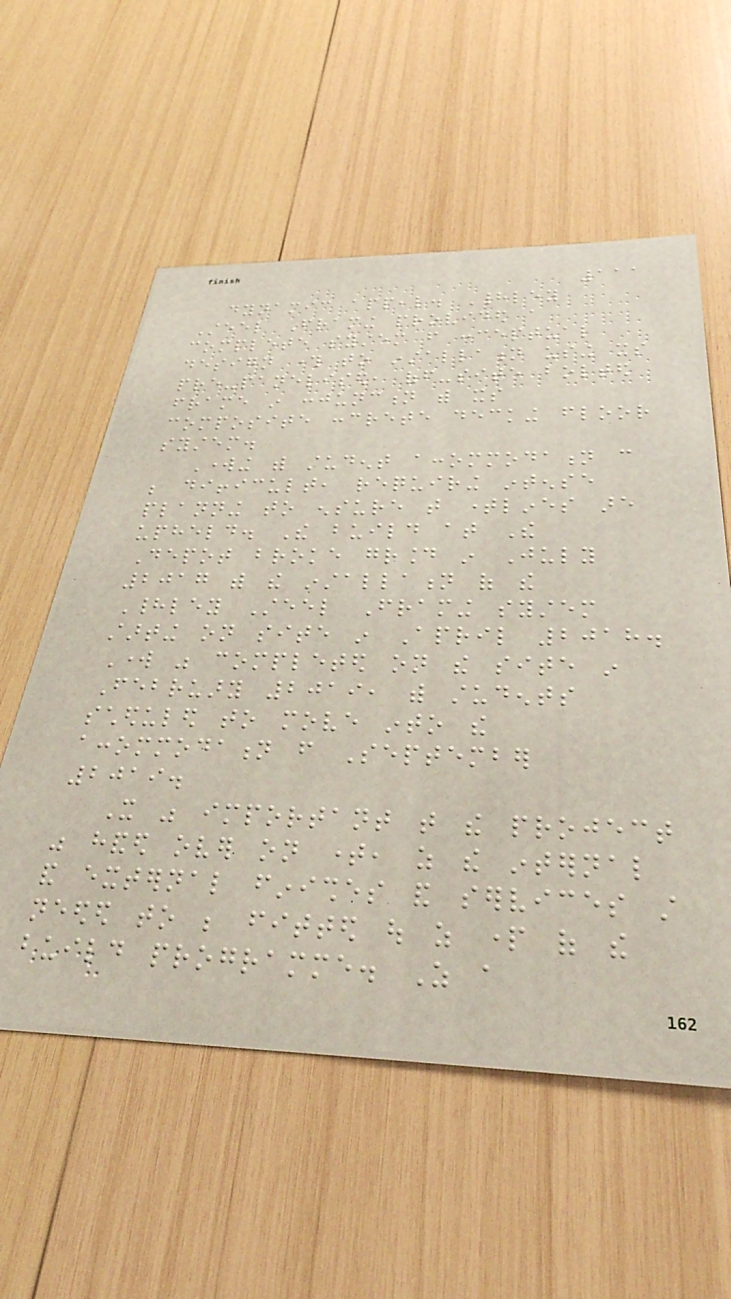111
dynamic appeal. Hadley
Steel Framing provided a
complete system from conceptual
design through to installation using its
pre-panelised, off-site bolted
frame in conjunction with its
composite concrete decking floor
system.
Working with student accommodation can
be difficult, requiring intense
planning to ensure that timelines are
upheld. The build at The
Depot broke ground in July
2017 with the installation of the
Hadley Steel Framing system
starting on site in April 2018.
Work was completed on the site in
February 2019, with students
scheduled to move into the
accommodation from September
2019.
It was important that the project
was handed over on time, as the internal
and external finishes and services still
needed to be fitted out as part of the
build programme. As a
